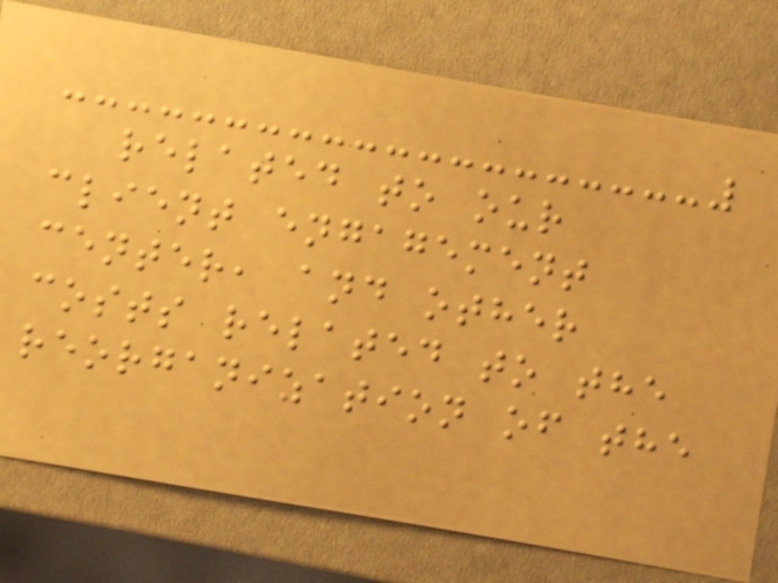related to our
client engagement
center, and other
costs related to the
reorganization of the
